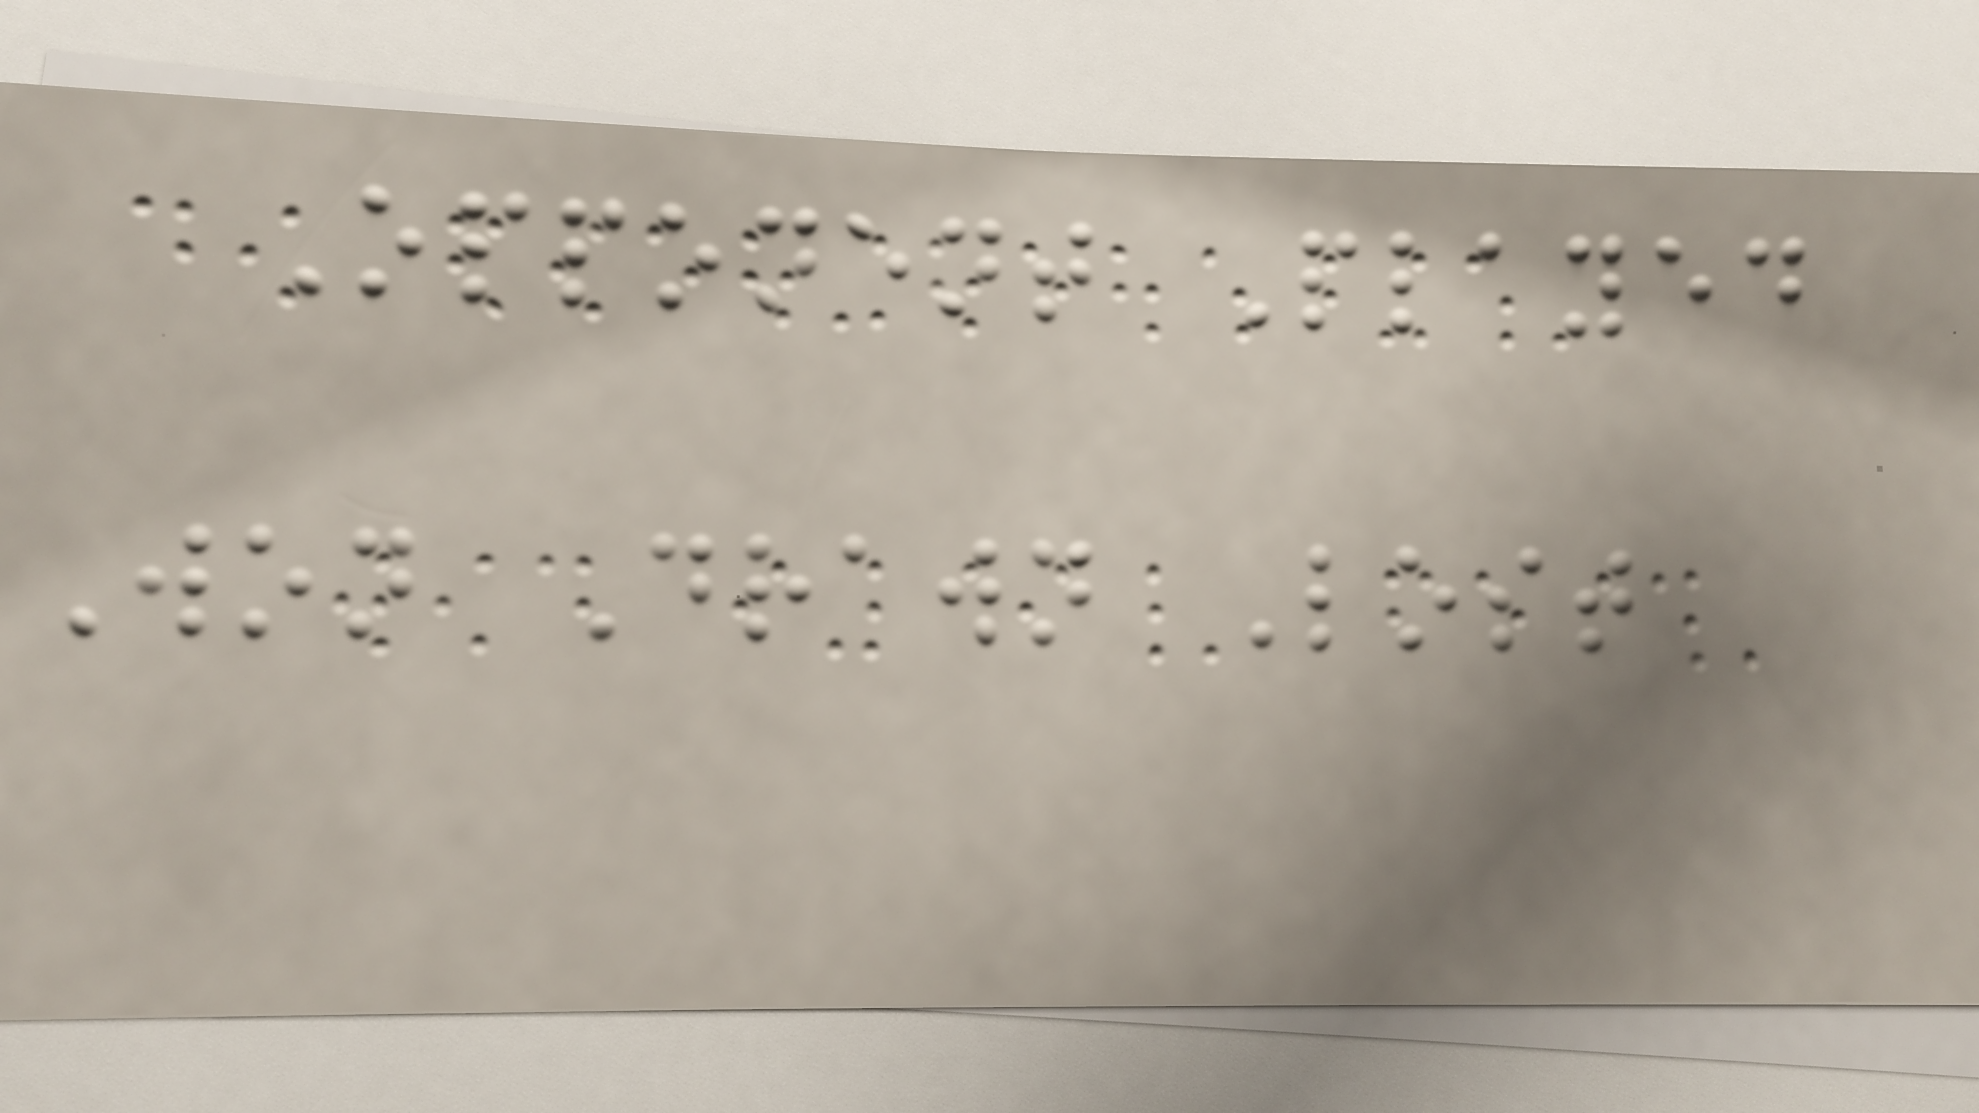Opponent Played
Won Drawn Lost
